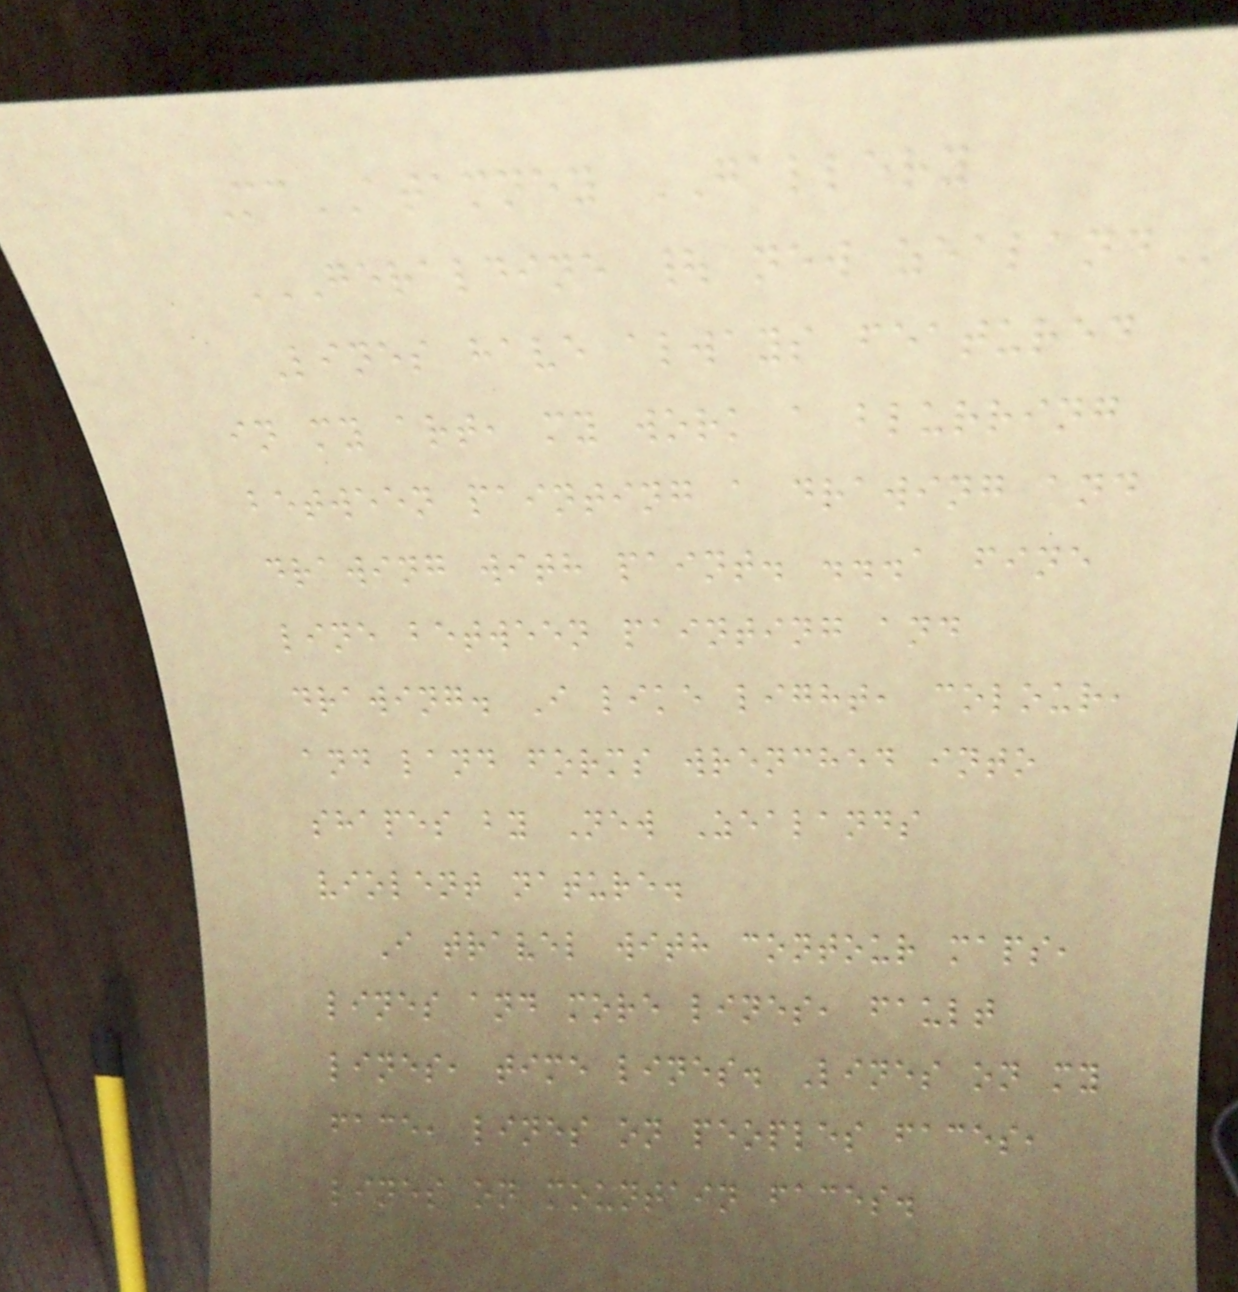McATAMNEY GALLERY
GERALDINE | NEW ZEALAND
Lines have always featured
in my art, my work a blurring
between painting a drawing and
drawing with paint. ...a fine
line between painting and
drawing. I like light, colour,
and land forms wrenched into
shapes by New Zealands
violent nature.
I travel with contour maps,
lines and more lines, fault
lines, time lines. Lines on my
face, lines on peoples faces,
lines on mountain faces.
